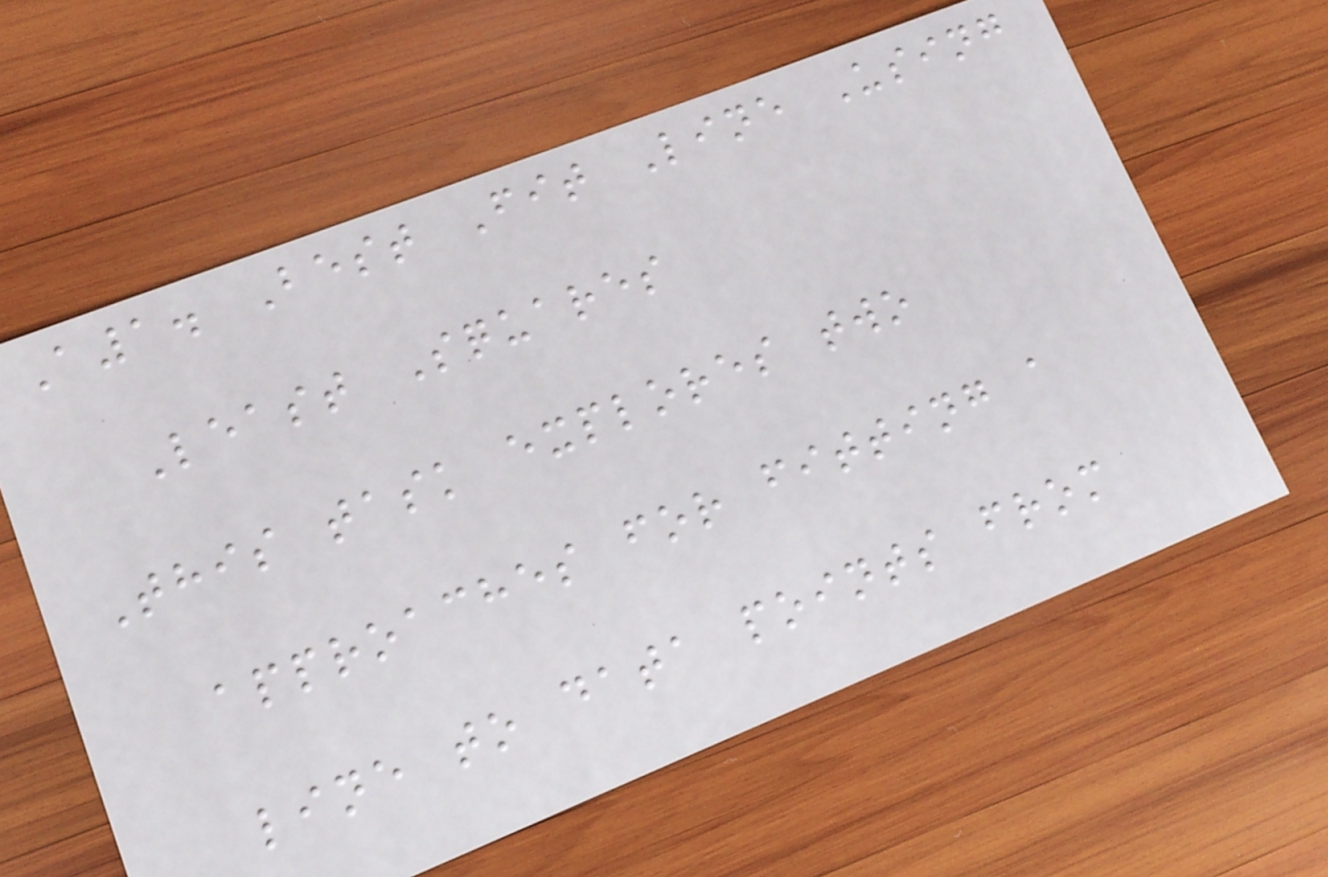A1. Best Fit Line Using
Least Squares
This task explores two
approaches for fitting a
line to data points from
